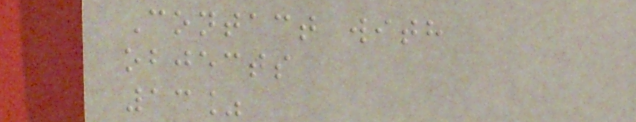Contact with
objects
13%
